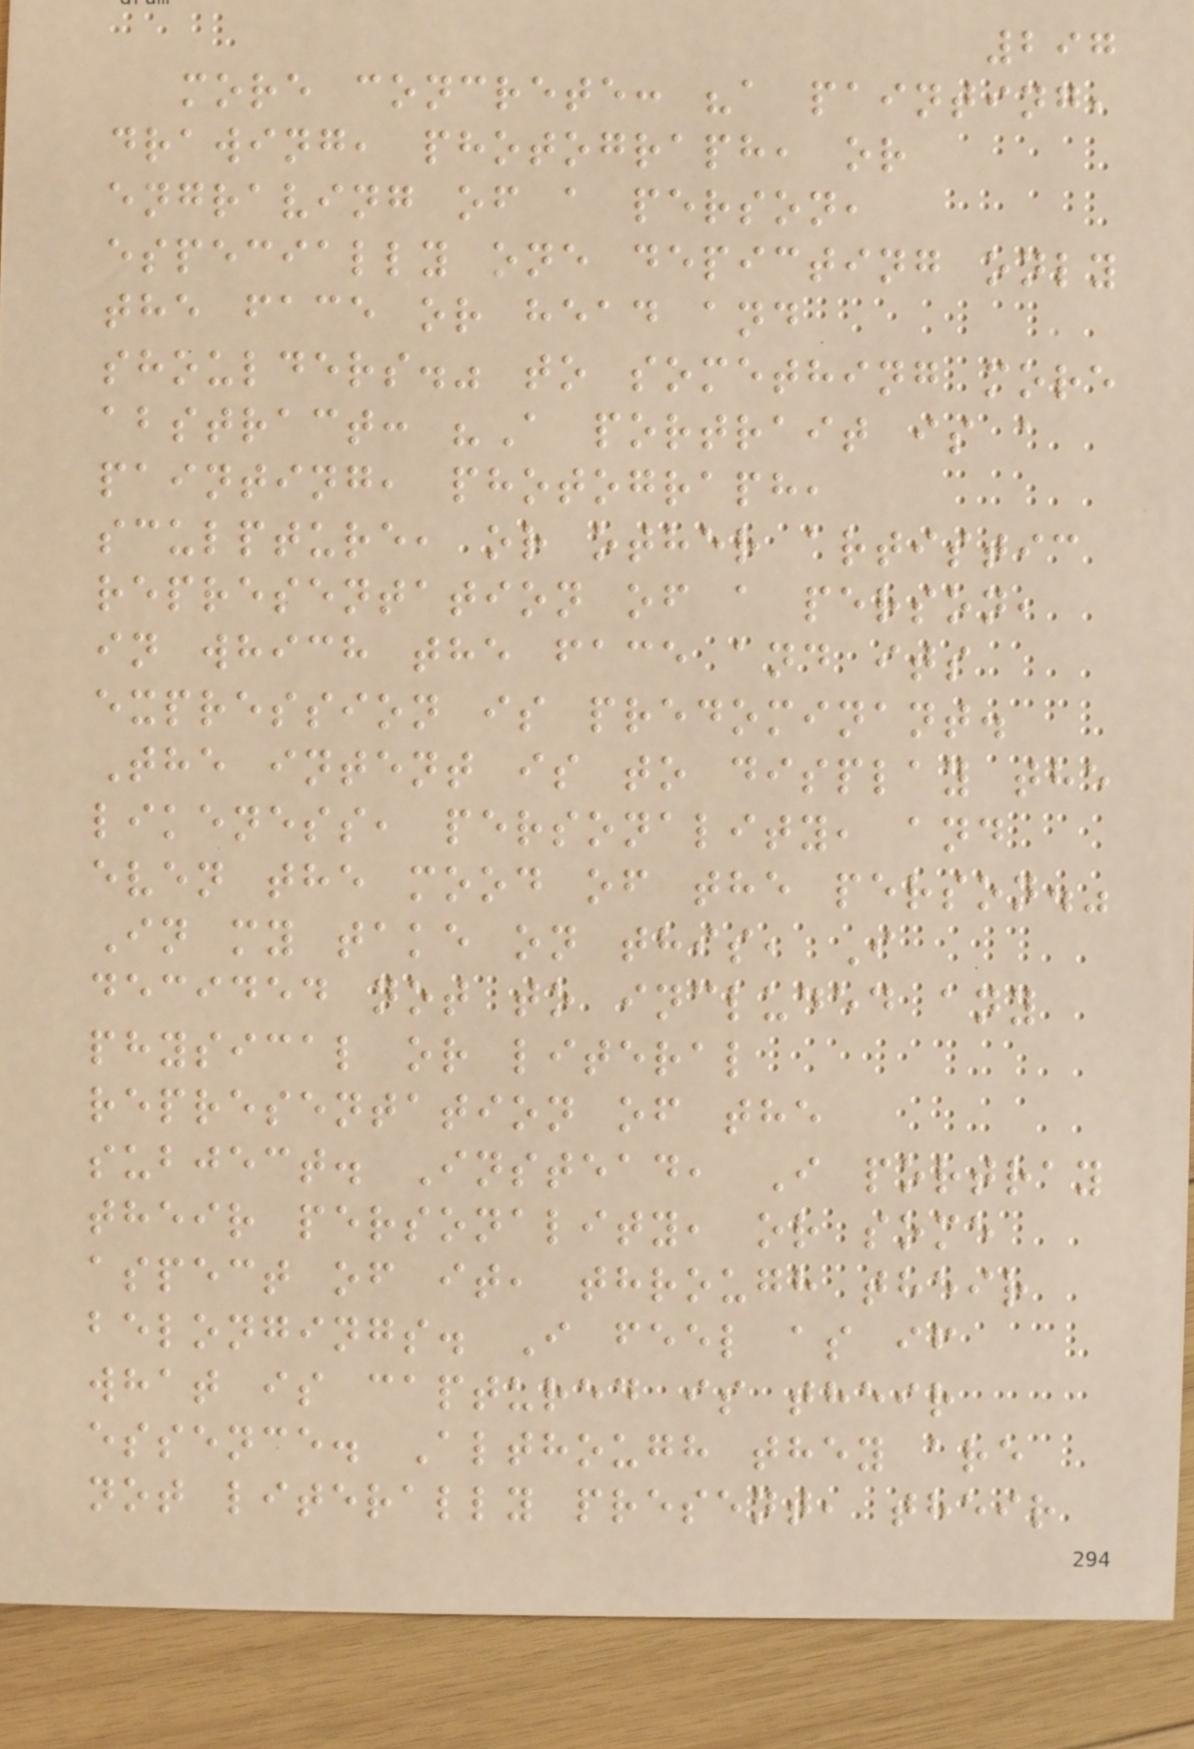297
more concrete: "a painting,
drawing, photograph, or
engraving of a person,
especially one depicting only
the face or head and
shoulders." to something more
abstract: "A portrait is a
painting, photograph,
sculpture, or other artistic
representation of a person,
in which the face and its
expression is predominant.
The intent is to display the
likeness, personality, and
even the mood of the person."
In my take on this, I
decided not to included any
physical or literal
representation of the
subject. Instead, I portray
their personality, or some
aspect of it, through their
belongings. I feel as if
what is captured is their
essence. Although they are
not literally present, their
